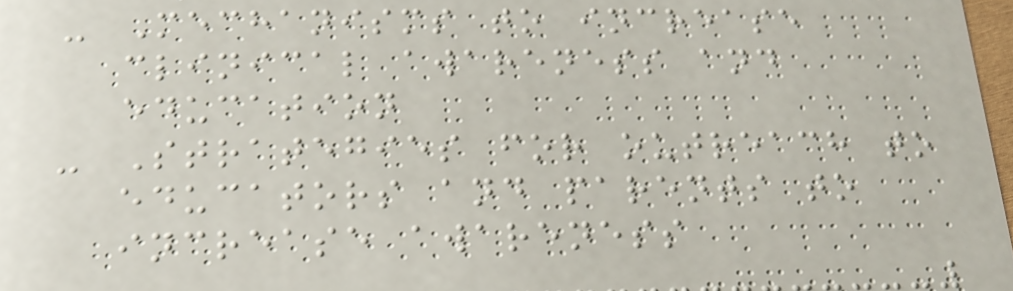- Mechanisms to increase
clinical awareness and
education
- Strategies for outreach to
educators and parents to
increase awareness
